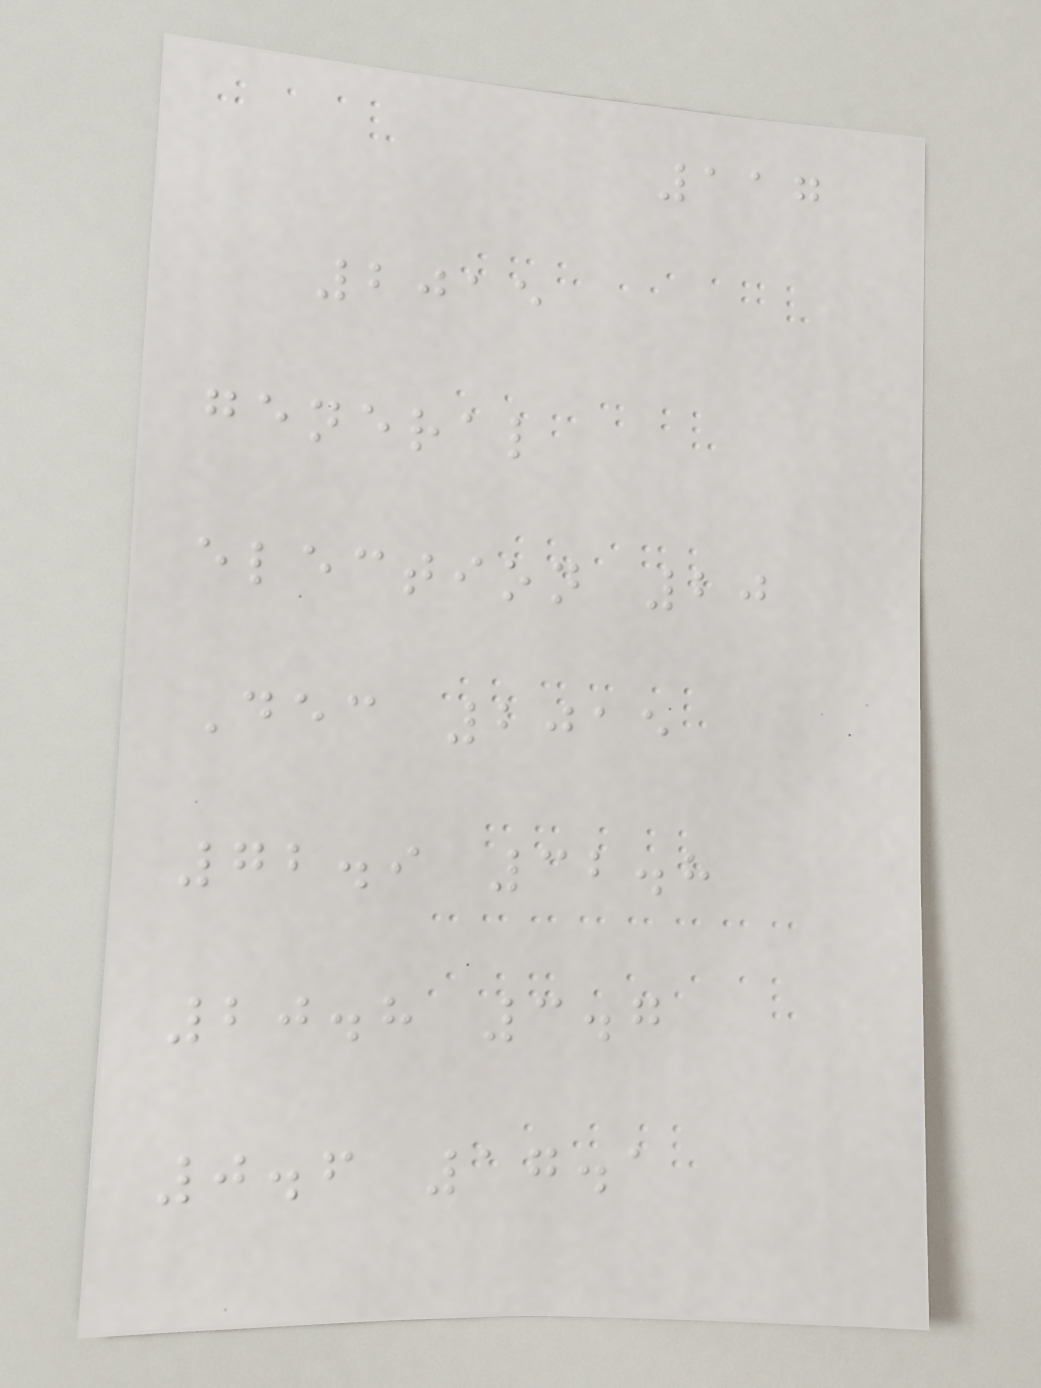117
2015
general
election 20
Dec 2015
72.9 32.8
20.8 3.7
0.6 17.1
